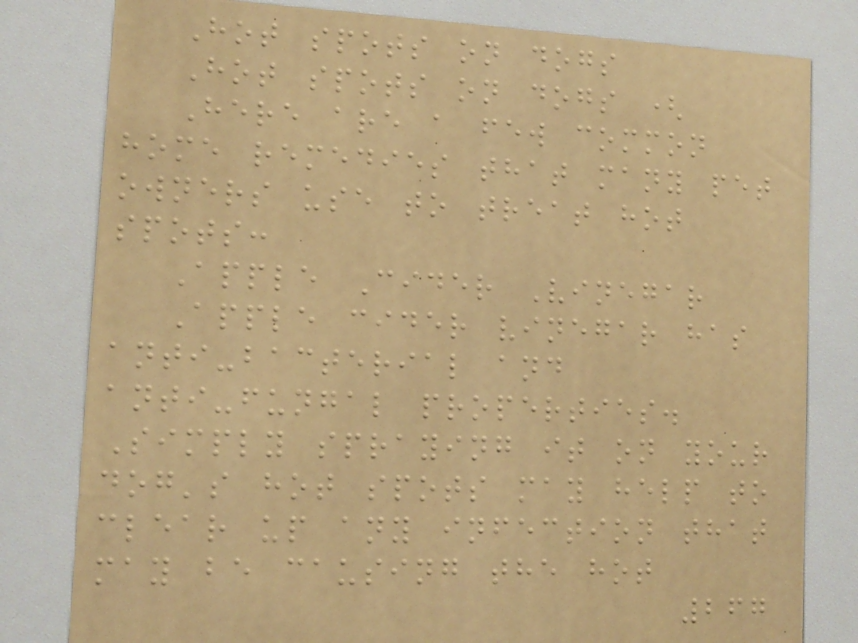Hot spots on dogs
Hot spots on dogs (
Here are a few common
home remedies that many pet
owners use to treat hot
spots:
Apple Cider Vinegar
Apple cider vinegar has
anti-bacterial and
anti-fungal properties.
Simply spraying it on your
dog's hot spots may help to
clear up any infection that
may be causing the hot
267
